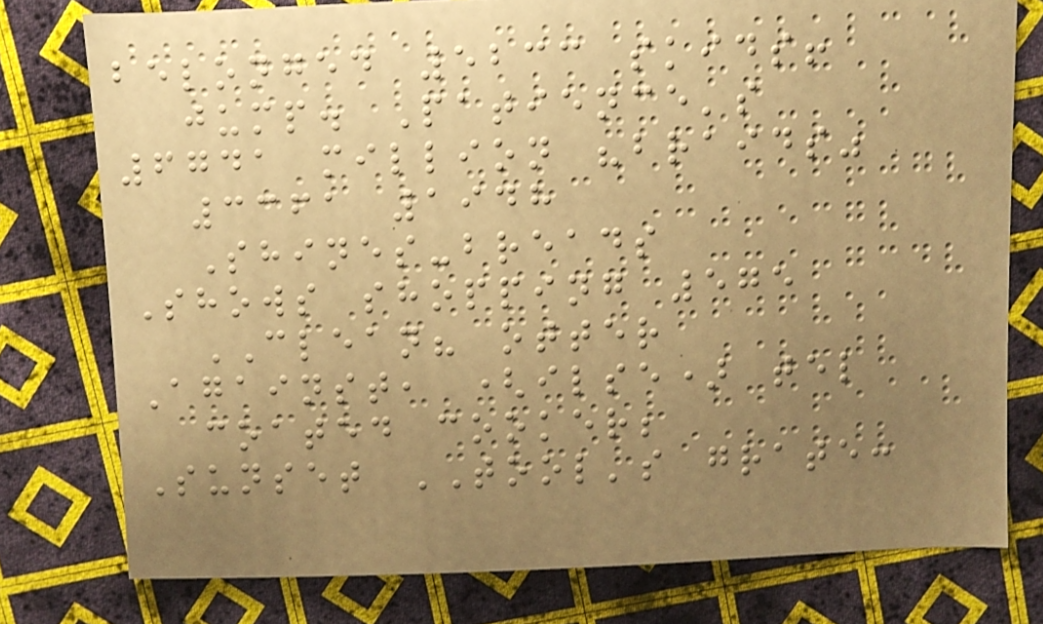belonged 5233 skids!
jump. Patience's
6741 million "braids"
3361 1948
Shines-breads
Shows shopping 575
CLEAN? otter
Against, (ilse) tel
coated cooker;
Sunset TOOL's grate:
